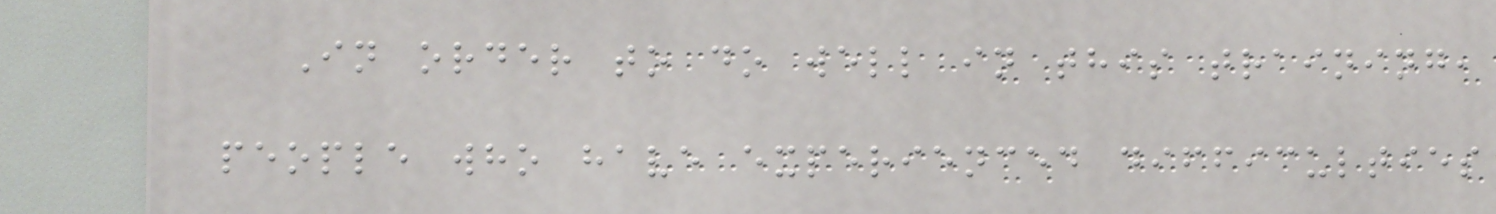In order to do well in this training,
people who have experienced difficulties
